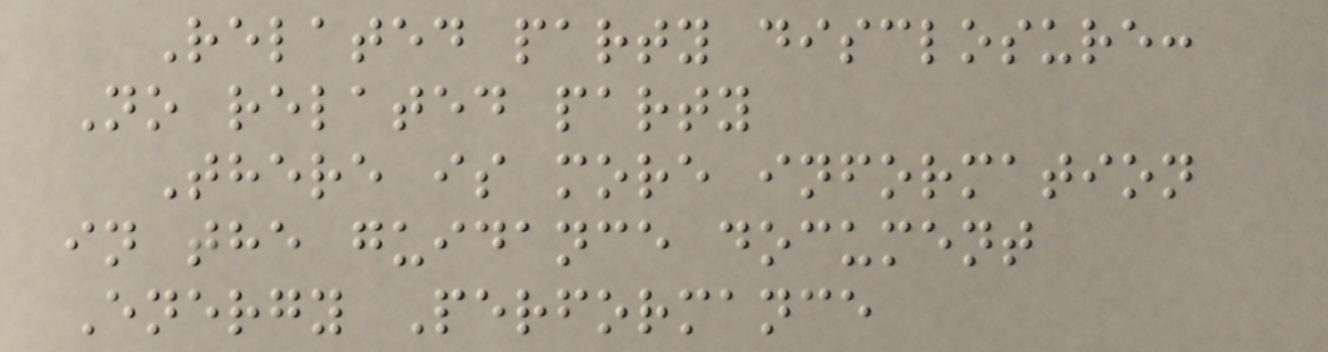Related party disclosure:
No related party
There is more information
in the guidance document
Energy Performance
